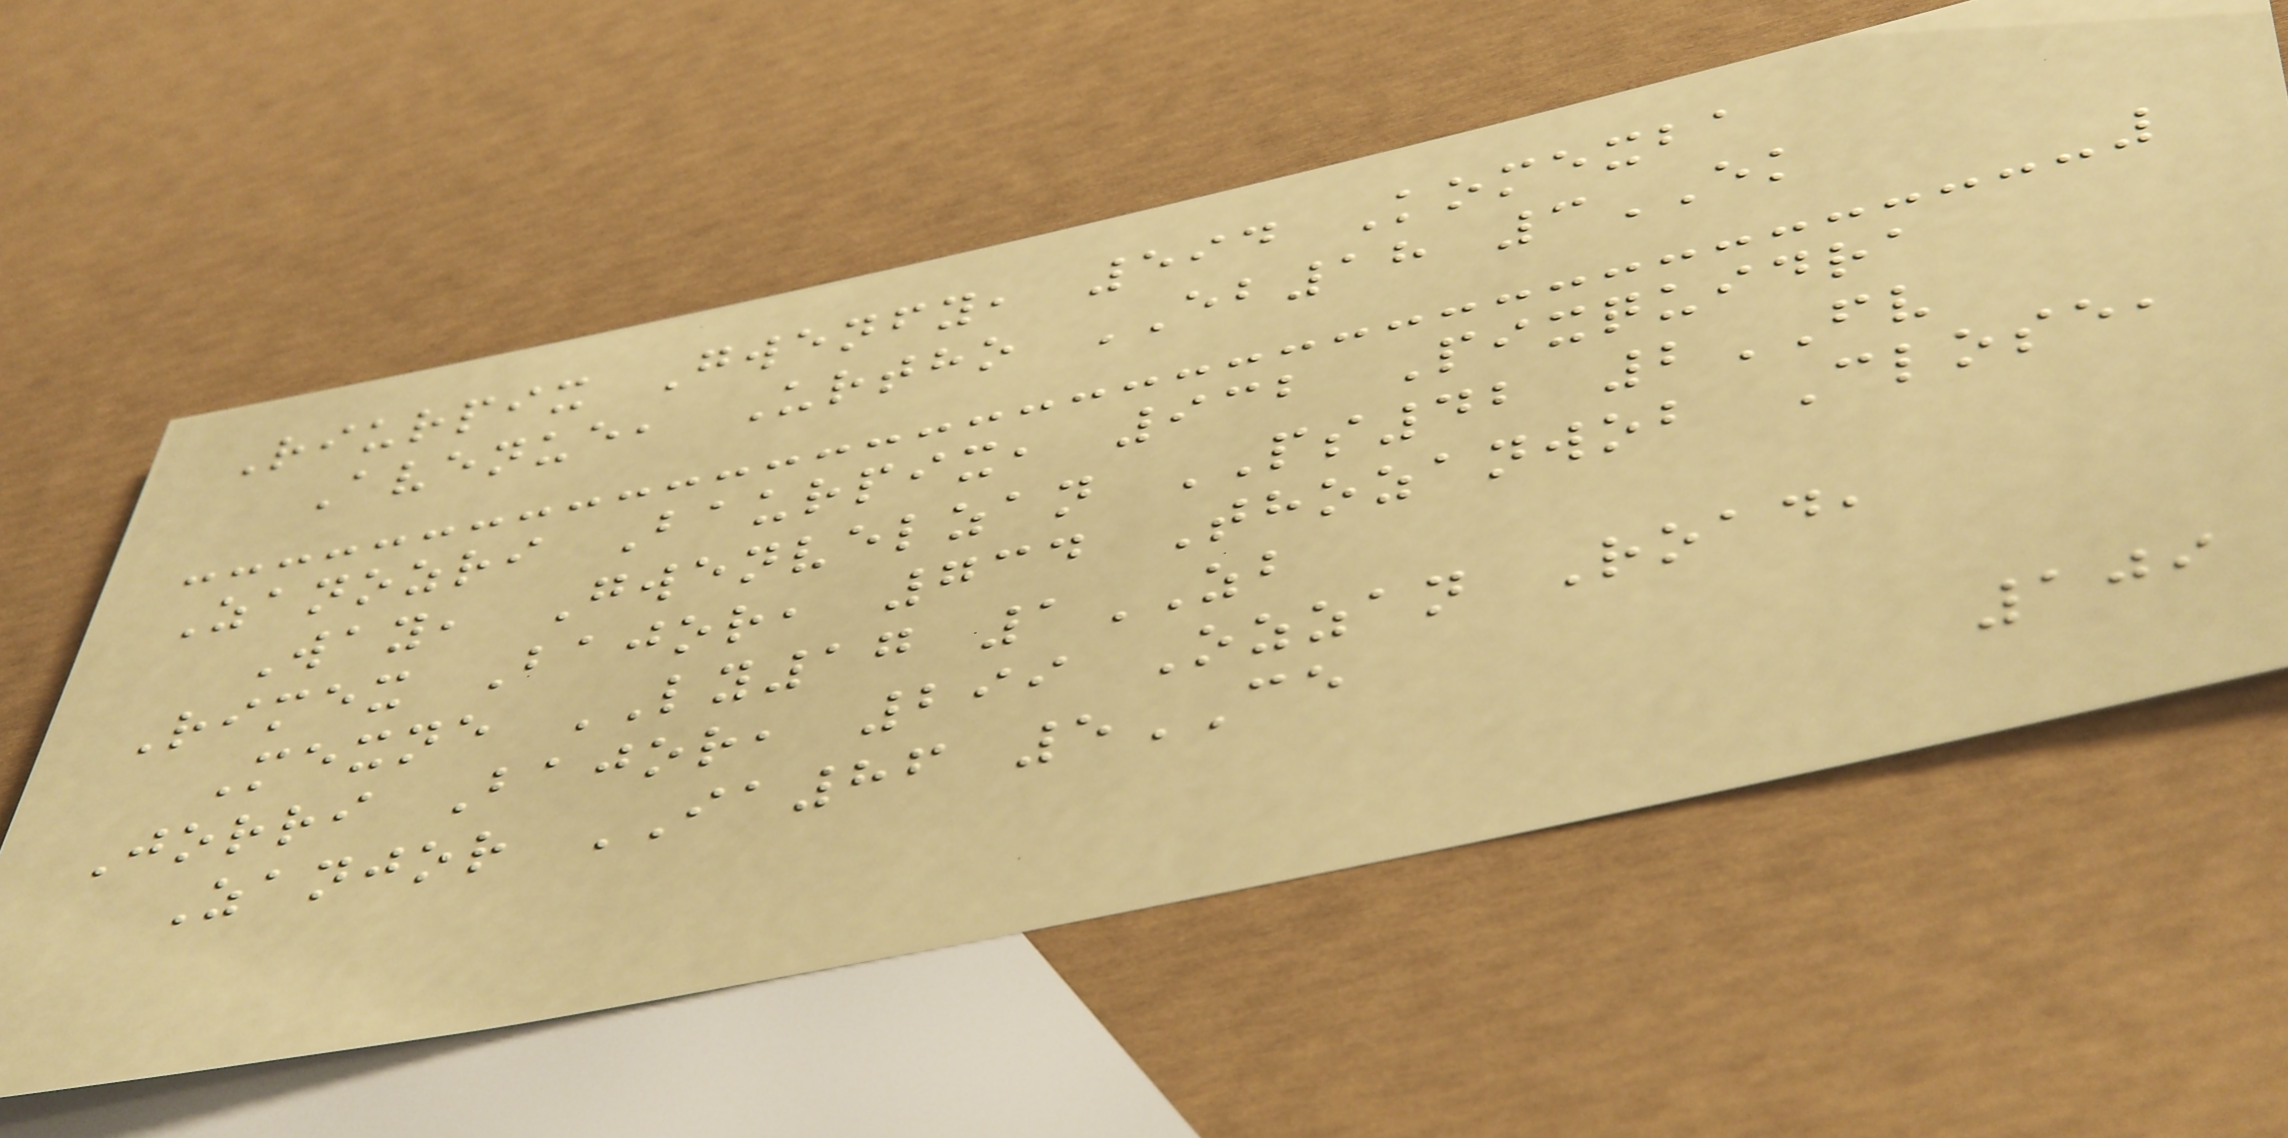Riurpix Gwenfy, 594 Komexba
Avenue, Urtho EB18 3EK
Zanozri Baurpix, 932 Pixquidra
Way, Gwenvelzan PS42 2FV
Rimex Bajor, 734 Thozanwob Close,
Mexne LY17 1ZB
Jorri Bajor, 299 Ozzan Road,
Zanjor IA86 5CE
109
